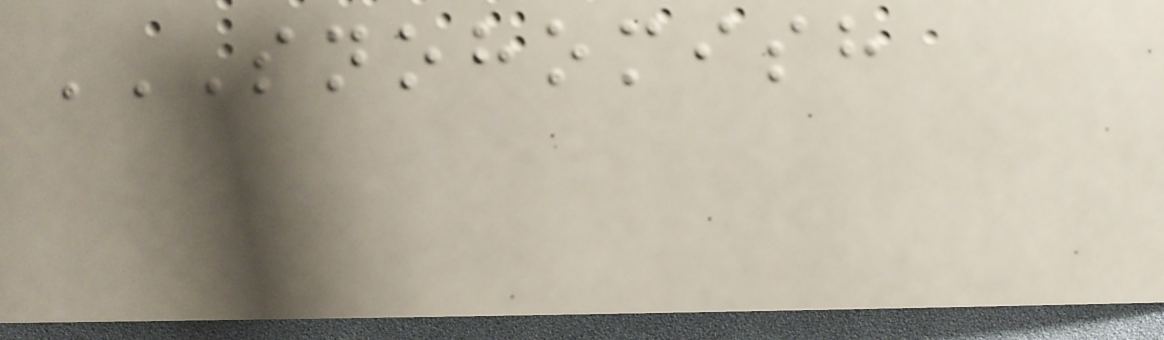SNOHOMISH
